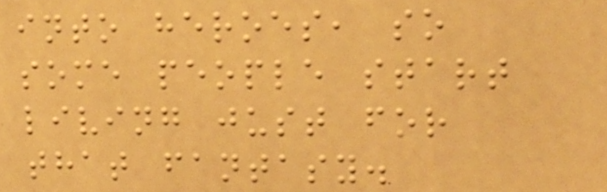into heroes, so
some people start
living just for
that fantasy.
